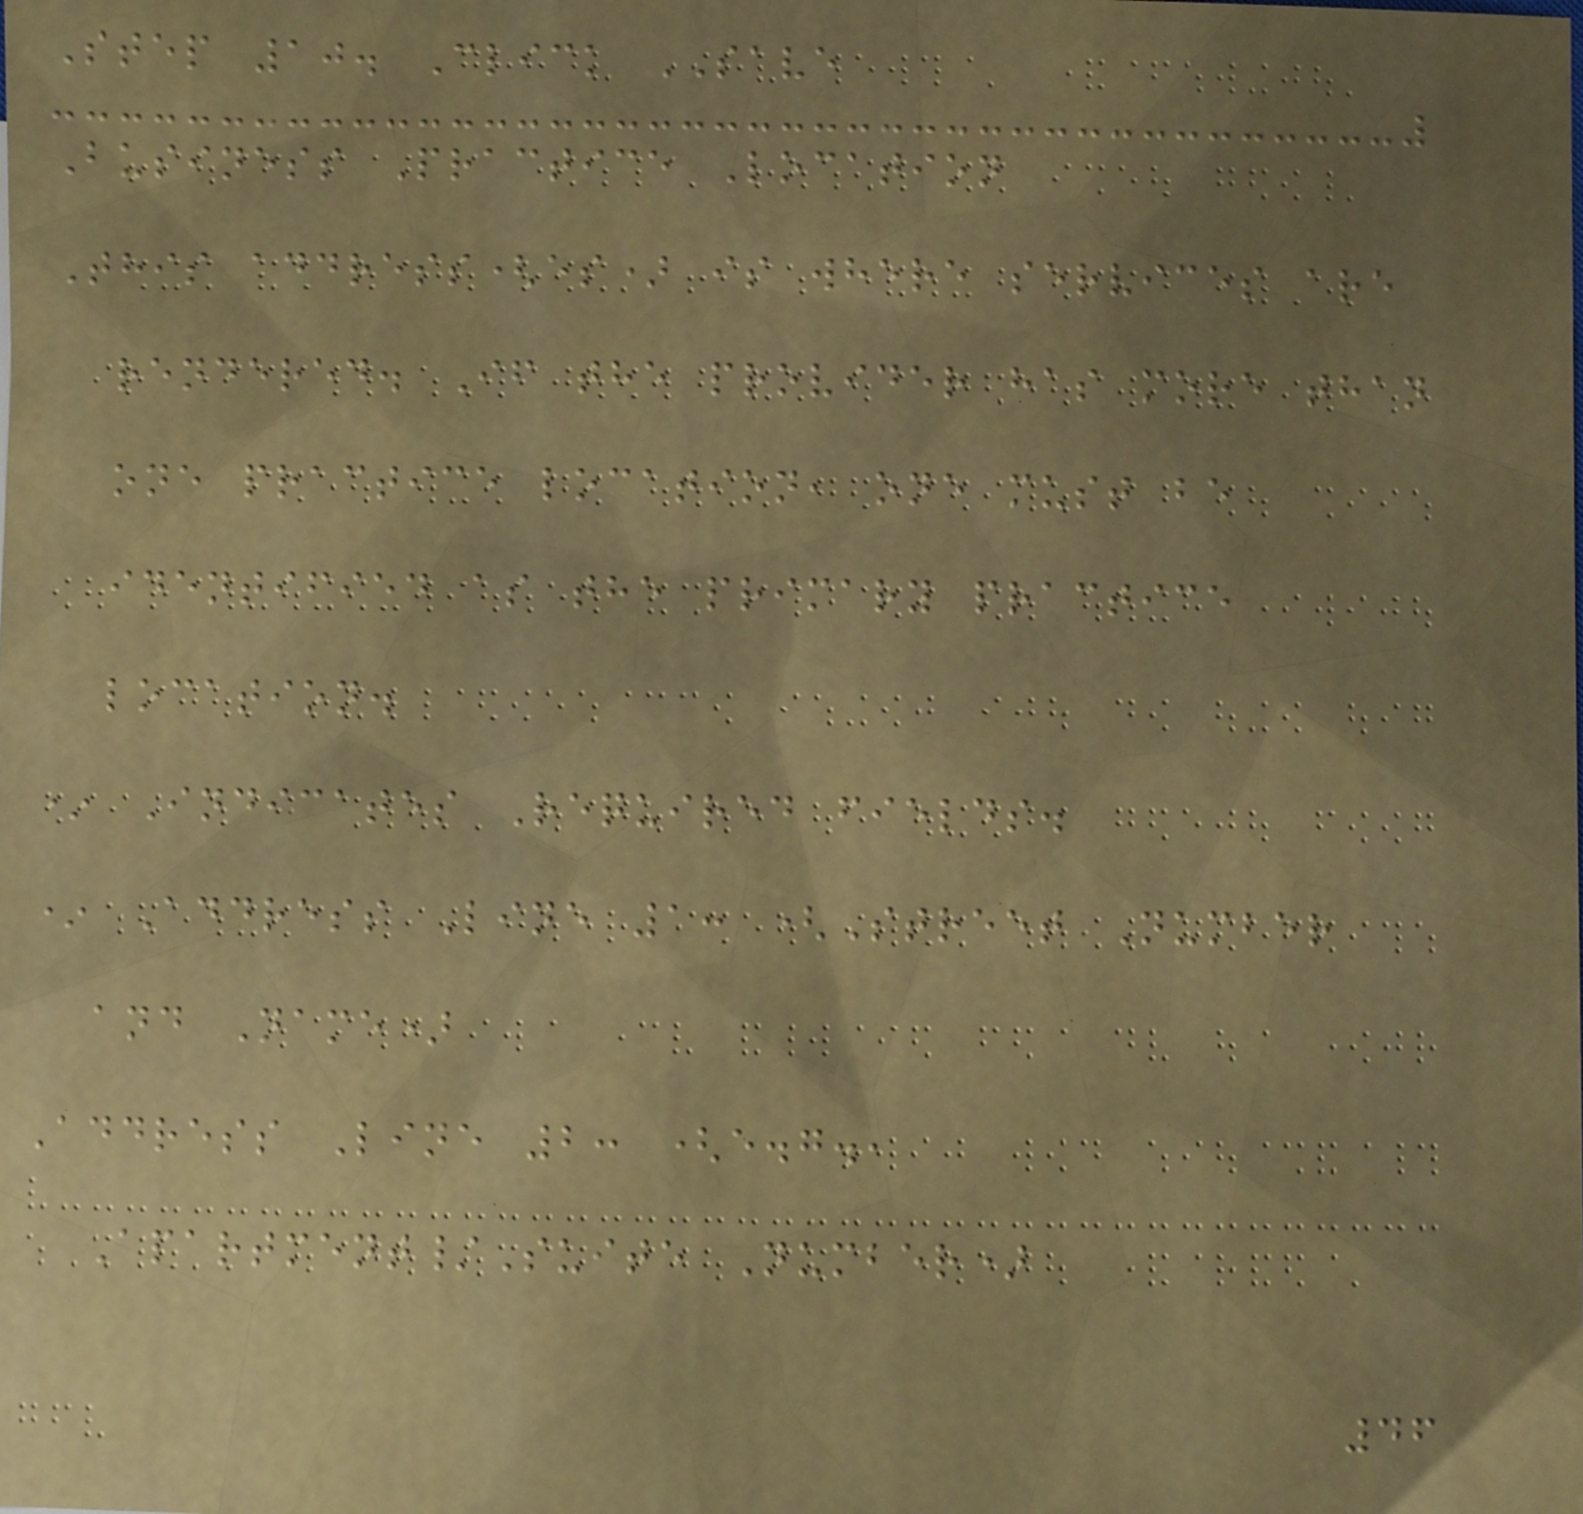Step 10. Click SAVE
Business Practice Location
This address(es) is where services are
rendered. If the provider has more than
one practice location, one must be
identified as the primary practice
location.
* Indicates Required fields.
* Address Line 1: (Street Number
and Name)
Address Line 2: (e.g.,
Apartment/Suite Number)
46
